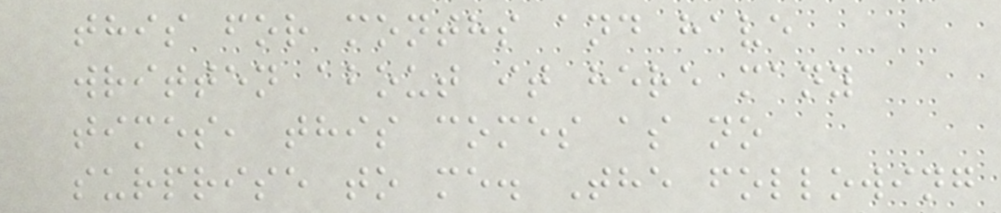this for months and have
written about it here many
times, this comes as no
surprise to me. The following
